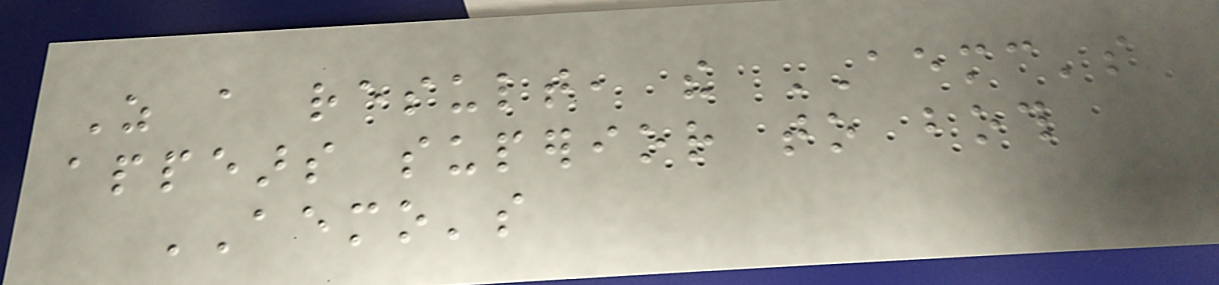As a result, the AEMC's
appears superior to both
AEMO's
